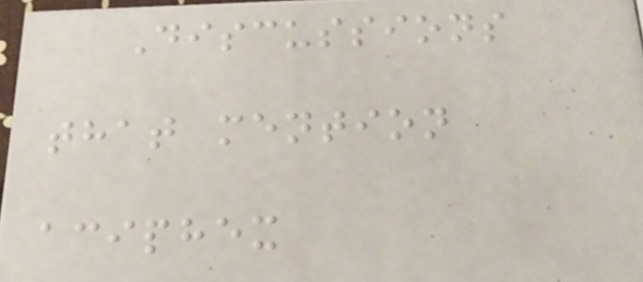Discussions
that mention
aciphex
